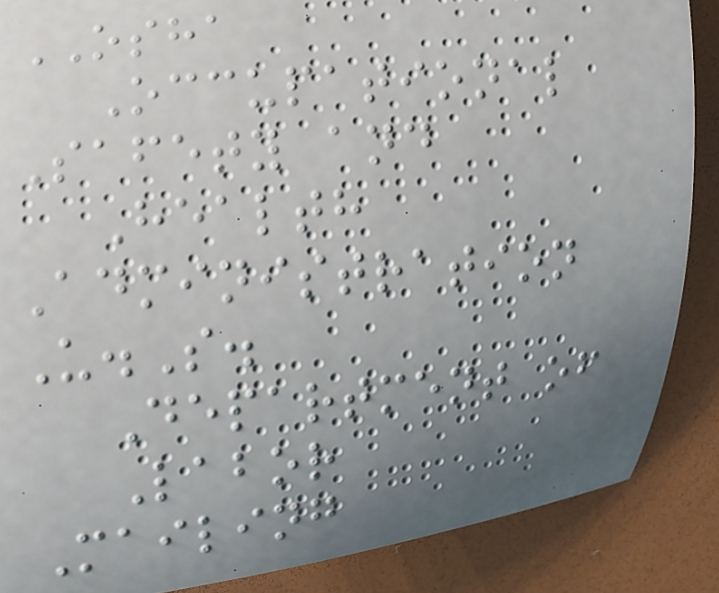OSHA
Occupational
Safety and
Health
Administration
U.S.
Department of
Labor
Mailing
